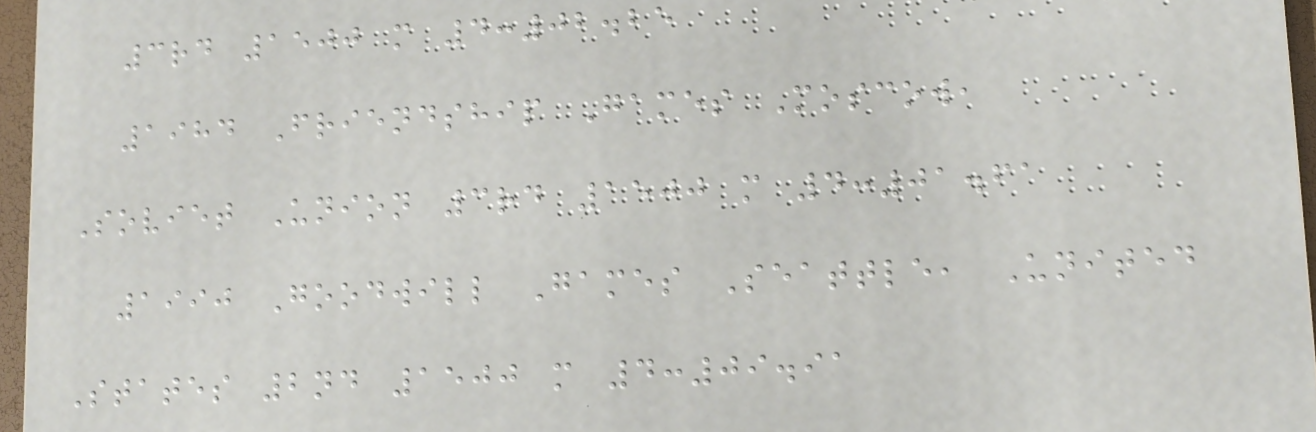3rd 1500 m 4:02.25
1984 Friendship Games Moscow,
Soviet Union 3rd 1500 m 4:01.61
1990 Goodwill Games Seattle, United
States 2nd 1500 m 4:09.91
